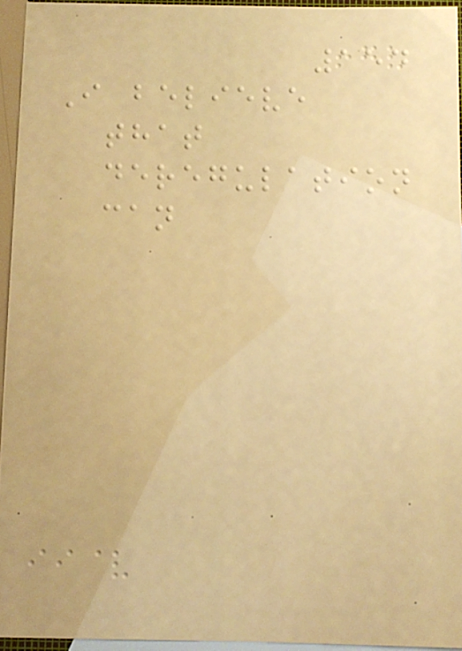154
I believe
that
deregulation
can
